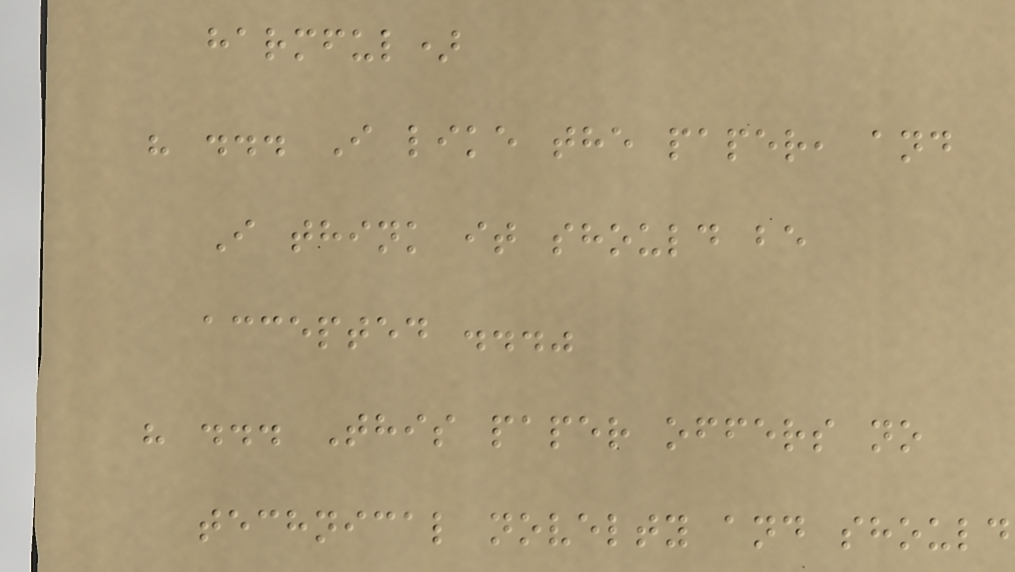harmful)
" ... I like the paper, and
I think it should be
accepted ..."
" ... This paper offers no
technical novelty and should
